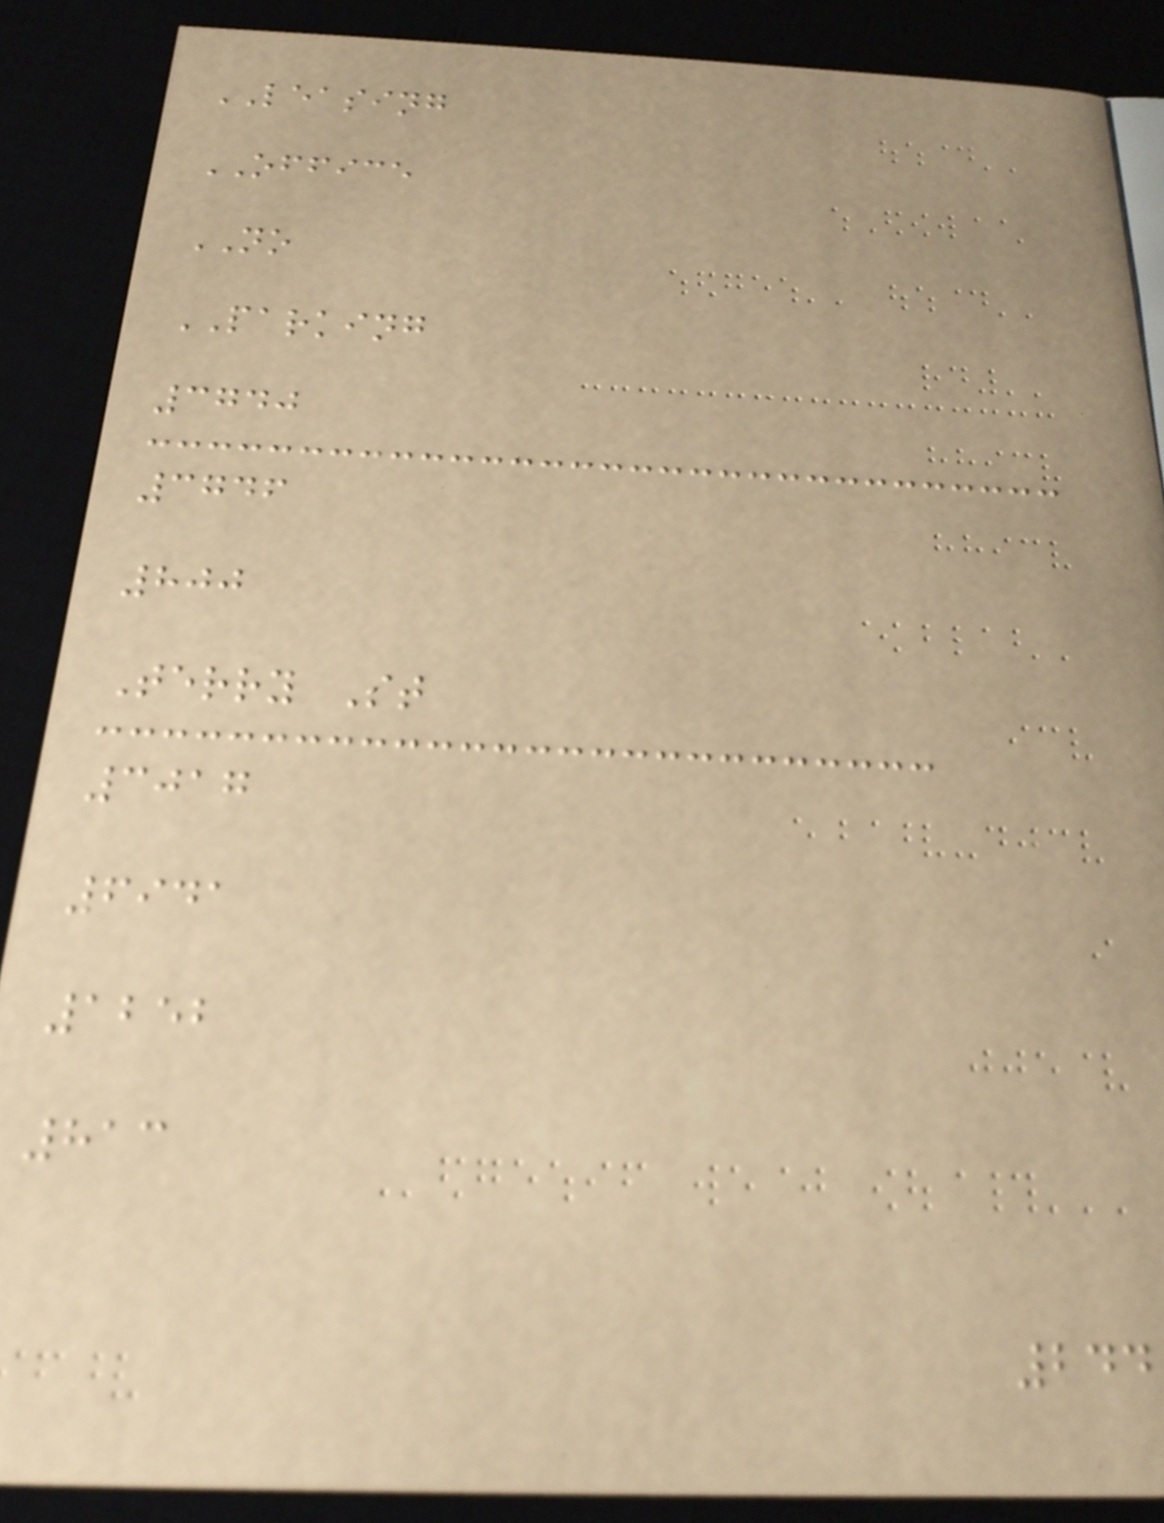LEASING
OFFICE
NO
PARKING
3740
3746
800
Terry St
3017
6941
1252
813
244
